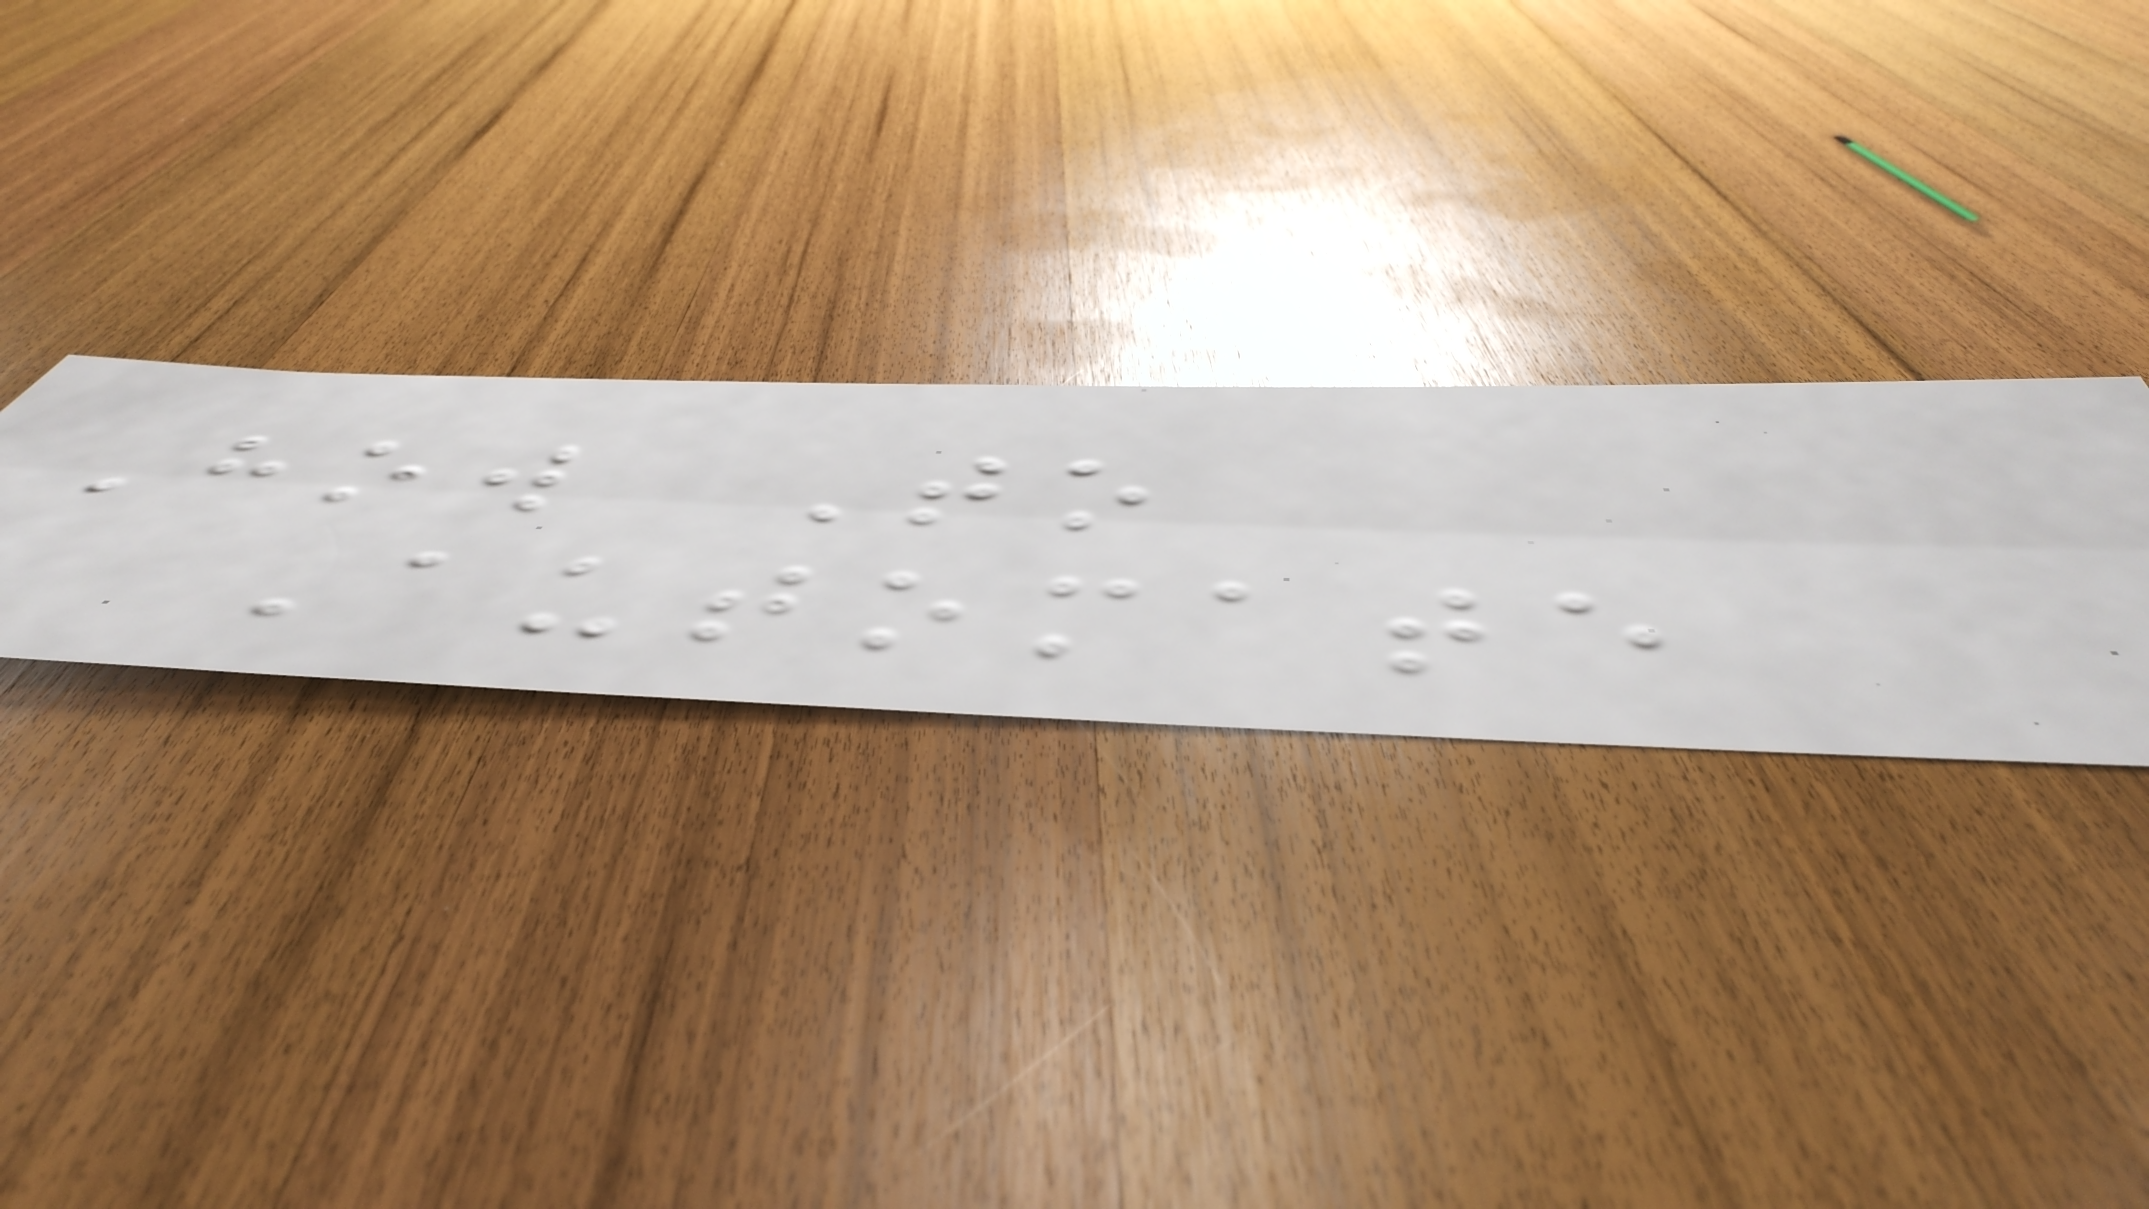How To
Automate
